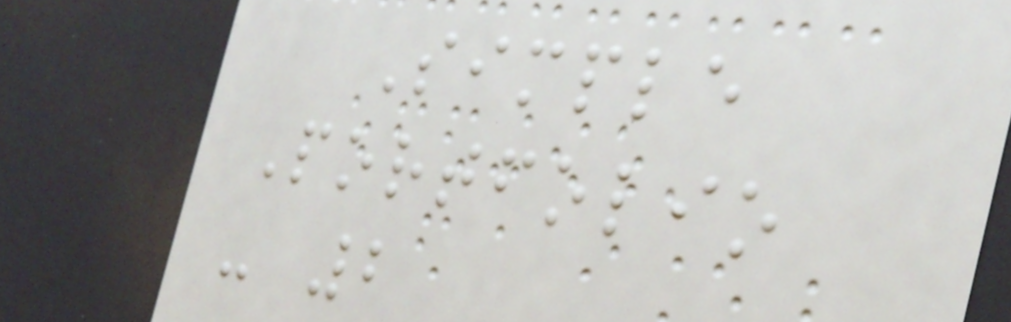Simple
Portfolio
- 2
